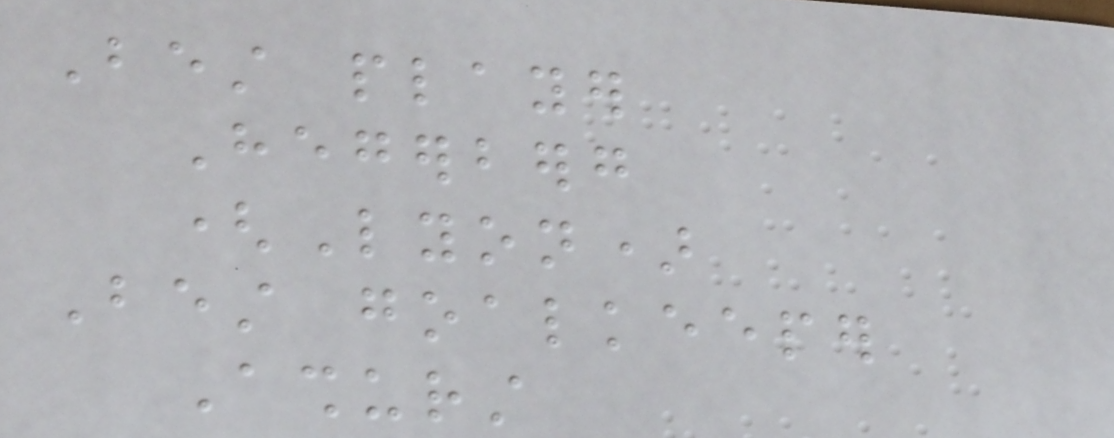Best player
Hegerberg
(Lyon)
Best goalkeeper
Ashurst
